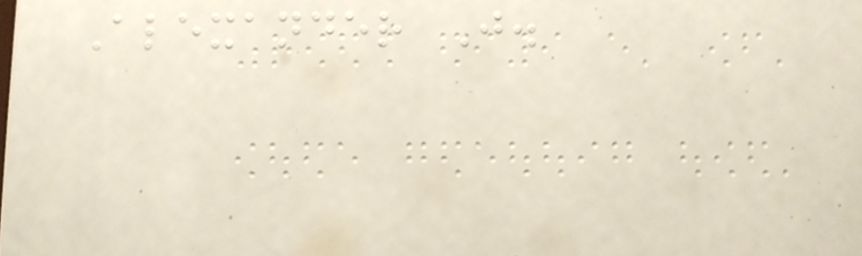Alexander J.
